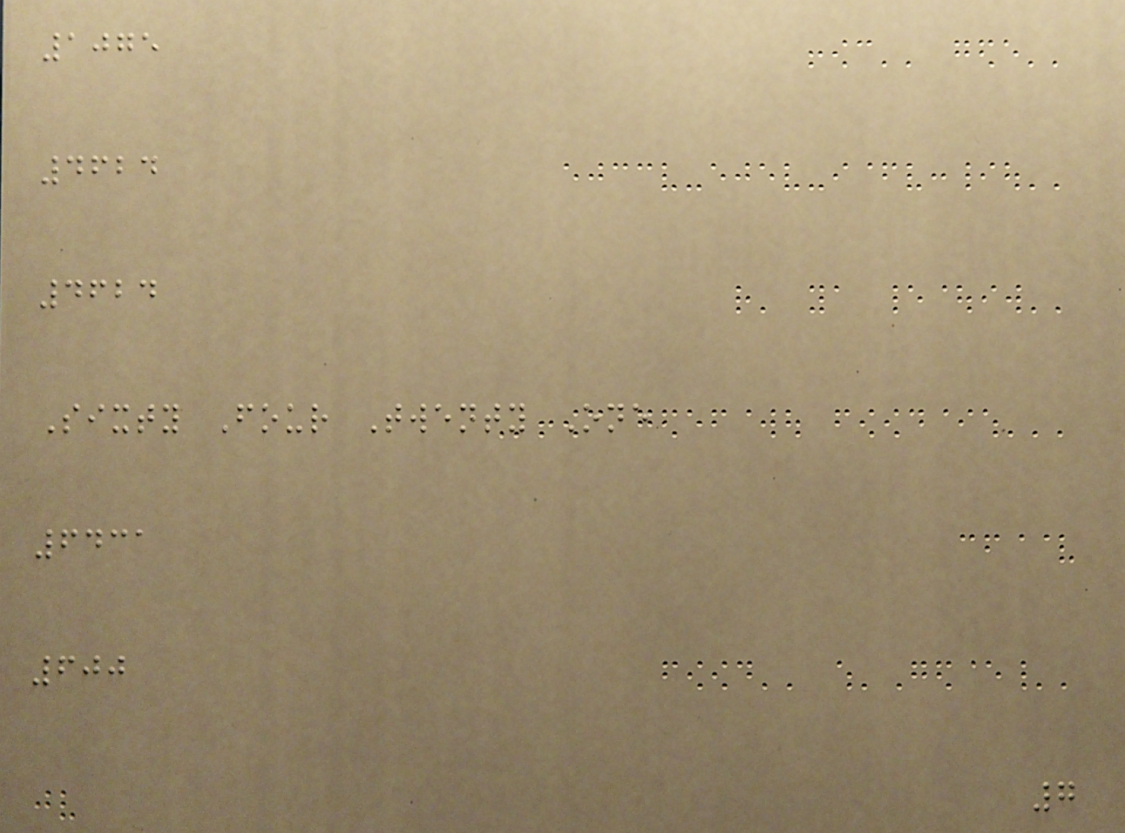1075
4624
4624
Sixty Four Twenty One
6431
600
7
